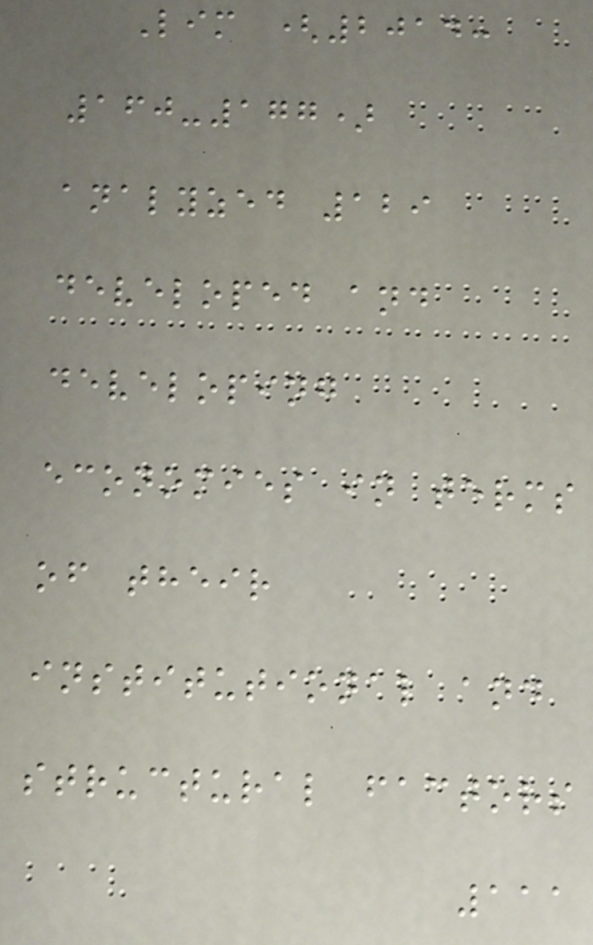Lim (2014:
160-177)
analyzed 129
developed and
developing
economies in terms
of their
institutional and
structural factors
111
